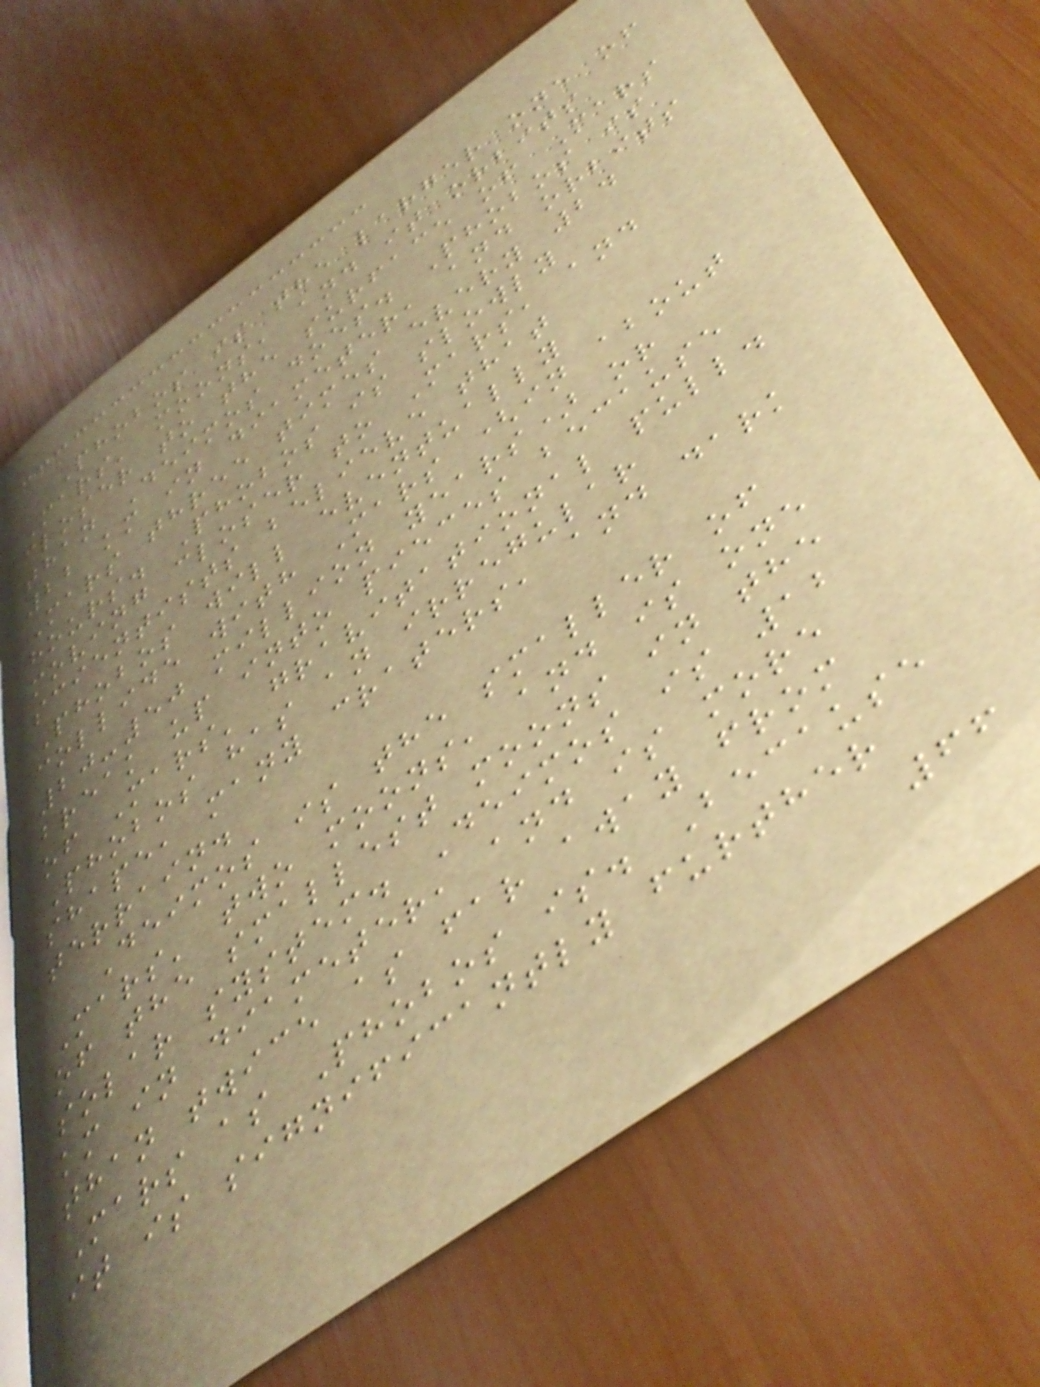Phobos is the larger one of
Mars' moons, and it orbits
closer to the surface of Mars
than Deimos does. Phobos is
22 km in diameter, and orbits
Mars three times every 24
hours. Phobos is slowly
moving closer to Mars, and
scientists believe that
Phobos will eventually
collide with Mars (in about
20-50 million years) or
break up into pieces because
of Mars' gravitational pull.
Phobos has an irregular
shape, many craters, and dark
terrain.
Deimos is the smaller of
Mars' two moons, and is one
of the smallest moons in the
solar system. Deimos is 12
km in diameter, and is more
than twice as far away from
Mars as Phobos is. Because
it is significantly further
66
